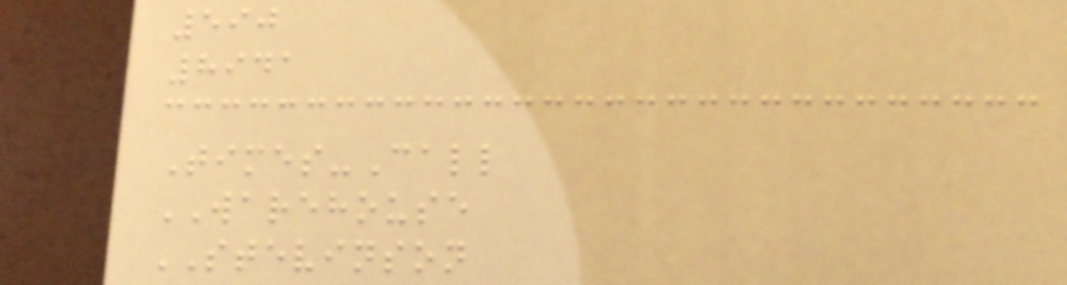590
8941
Times-Call
WAREHOUSE
STEVINSON
